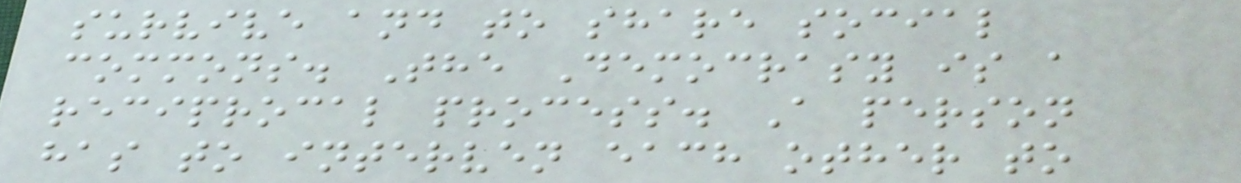survive and to share social
commons. The Democrasy is a
reciprocal process. A person
has to interven each other to
